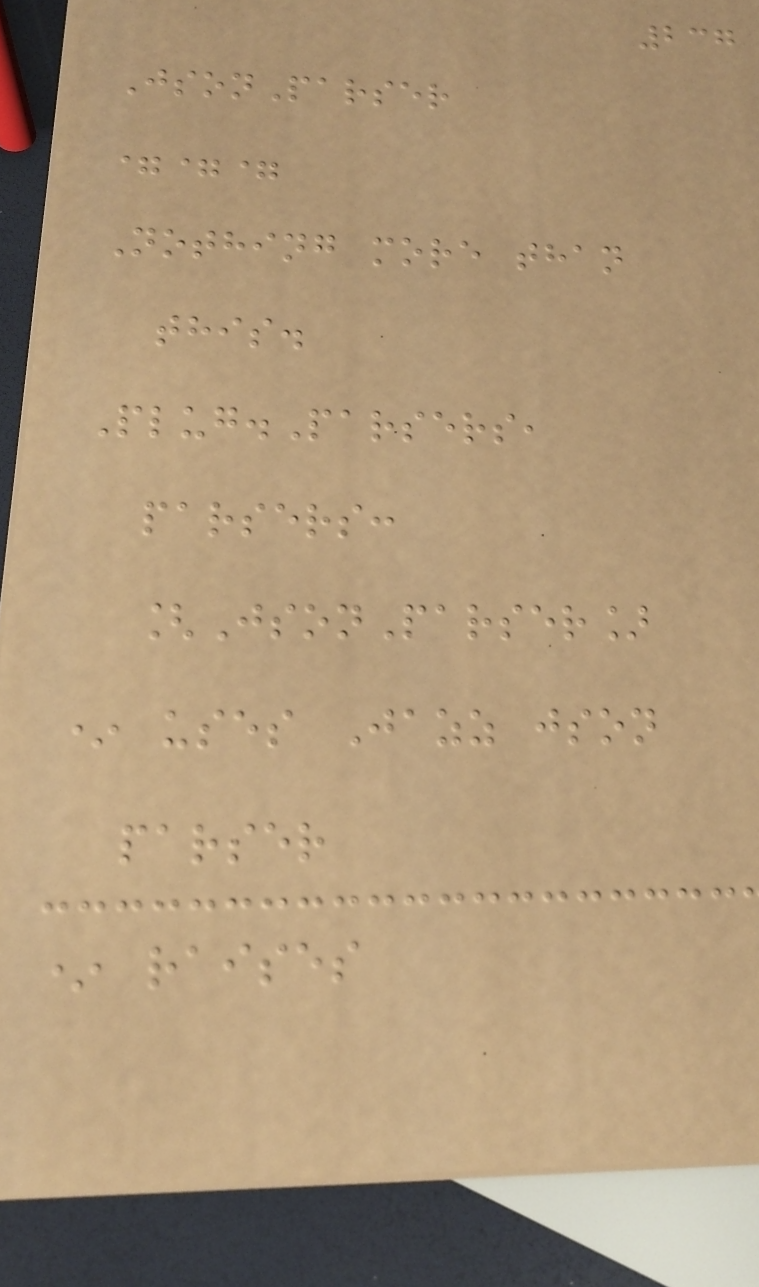237
JsonParser
===
Nothing more than
this.
Plug.Parsers,
parsers:
[JsonParser]
* uses Jazz json
parser
* raises
